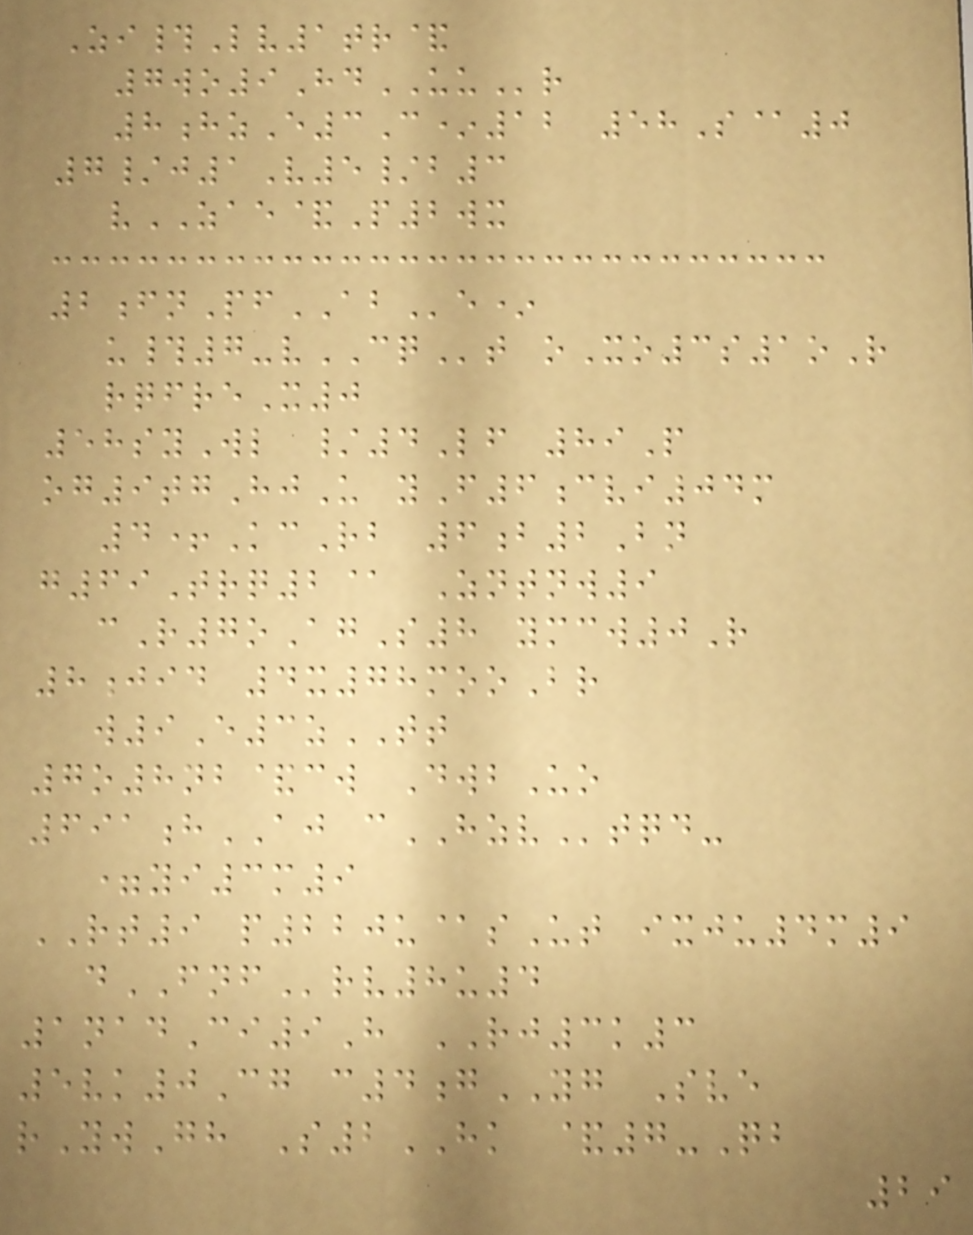Zi#Lv1tr&
7wo9HdUUr
8hzE3C*12 58S@0
7/j1V5/b3
vZAE&P2wx
2fnPfABe*
u#7-vCQt oXo3s1oR
rqfreX0
58syWl /4Lf 89P
og9tgHjU yF6cvi04m
4+KcRb 6b2Bn
g69Trq2@ Zntnw9
cR7oAgS8 ymcw0R
8jid 4x78mooBr
w9E3zTT
7o8nb&cw DwbUo
691hAJ cHZVtqd-
=yi3m9
RT9 p220u@sUt ixju4m9
dFNFrv8u4
1nadCi9H RJ3k3
5vk0Cg c4gYG Sve
rYwGh S2HK &7-Qb
29
